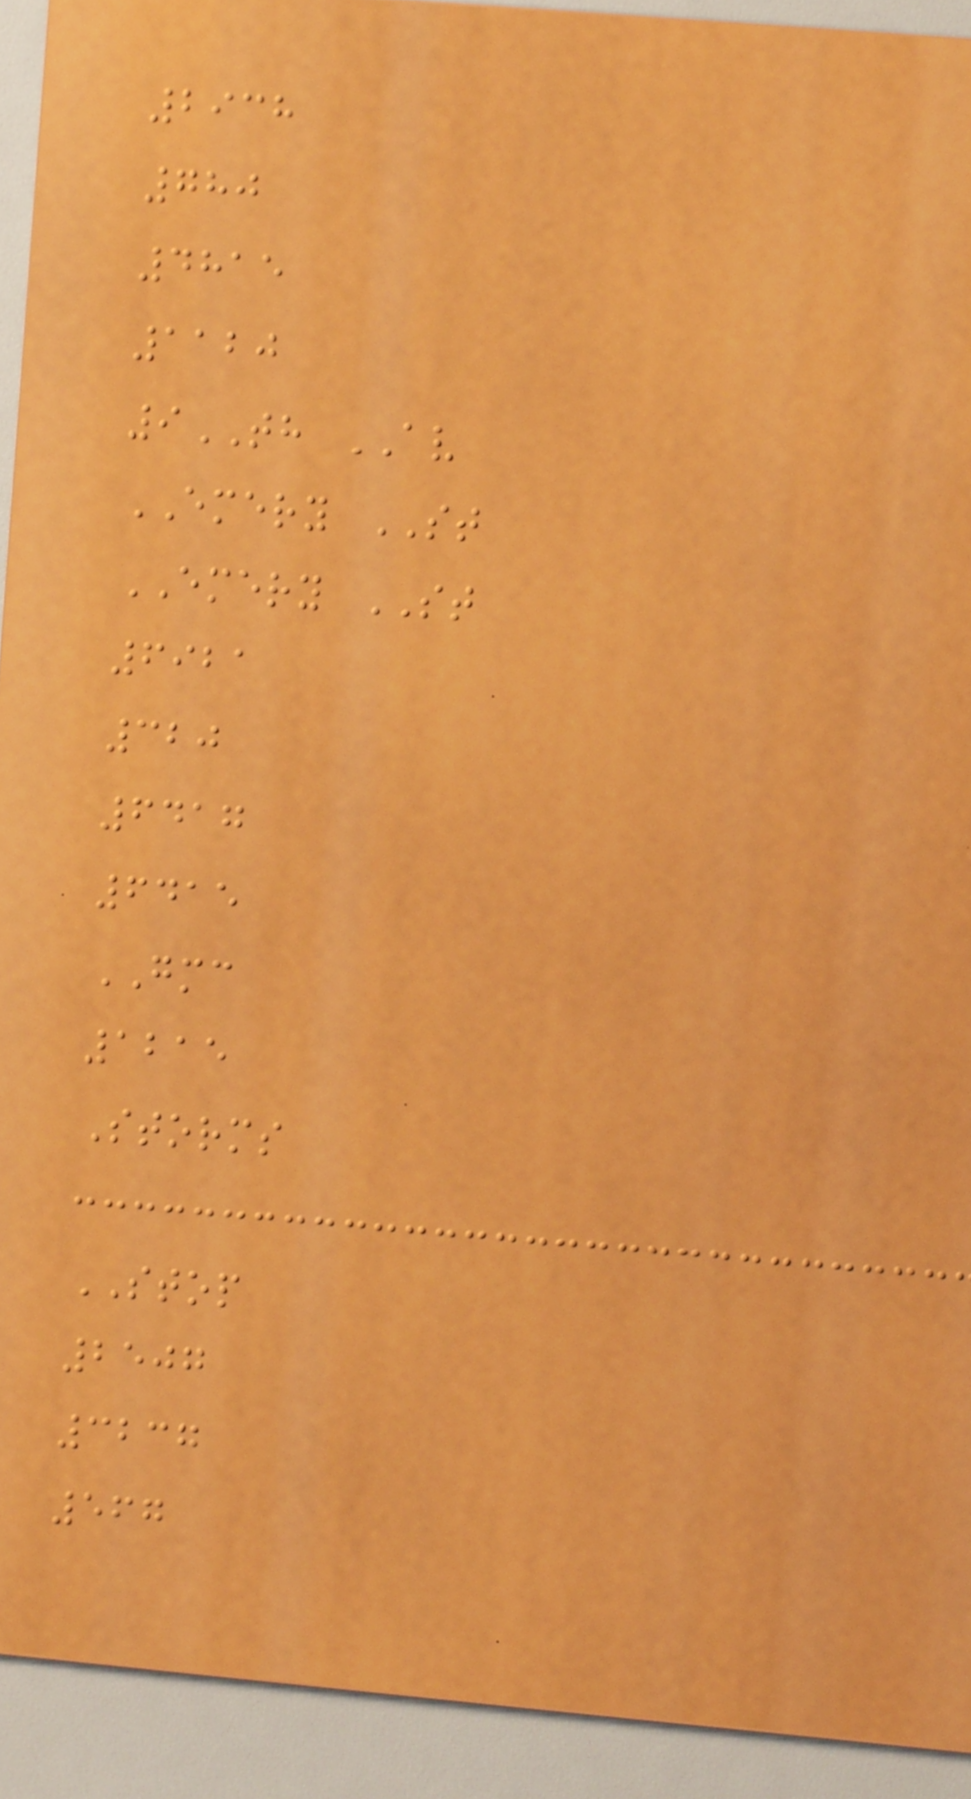2938
780
4815
1120
9TH AV
EMERY ST
EMERY ST
6921
320
6417
6415
GMC
1215
Storms
STOP
2507
3237
567
